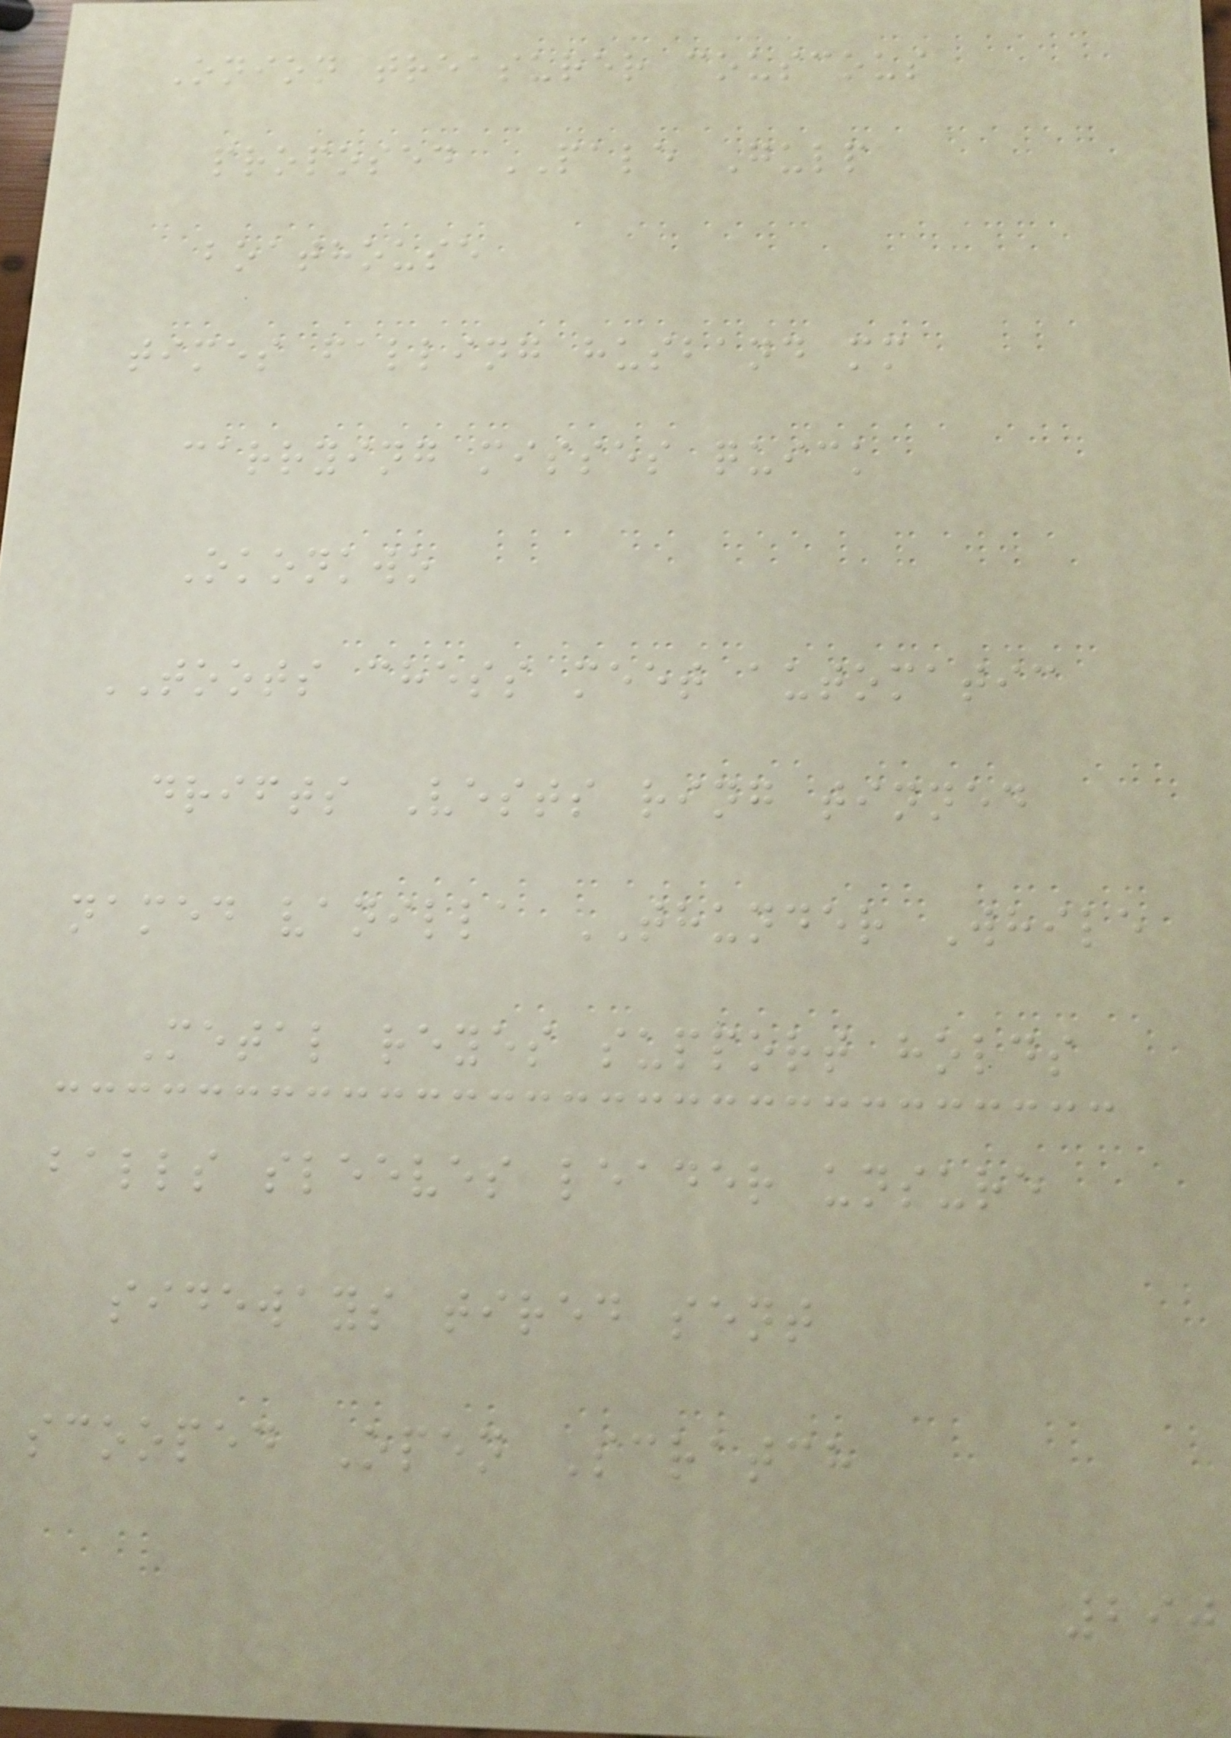Onion treasurer couscous
proposed PALE Gulp
boathouse
times falling husband mm
carrying misses quick
Okonkwo
TOOTS chess meet automatic
drifts Vests ring tinned
named vanilla THUNDER While
Metal reyes support holds
balls sleeves leader unsure
sideways tired sent
scooped Open Scratch
290
